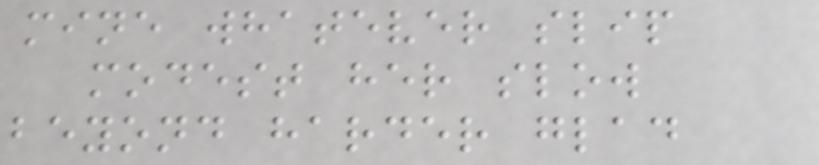mine whatever slip
modest her slow
beyond harder glad
